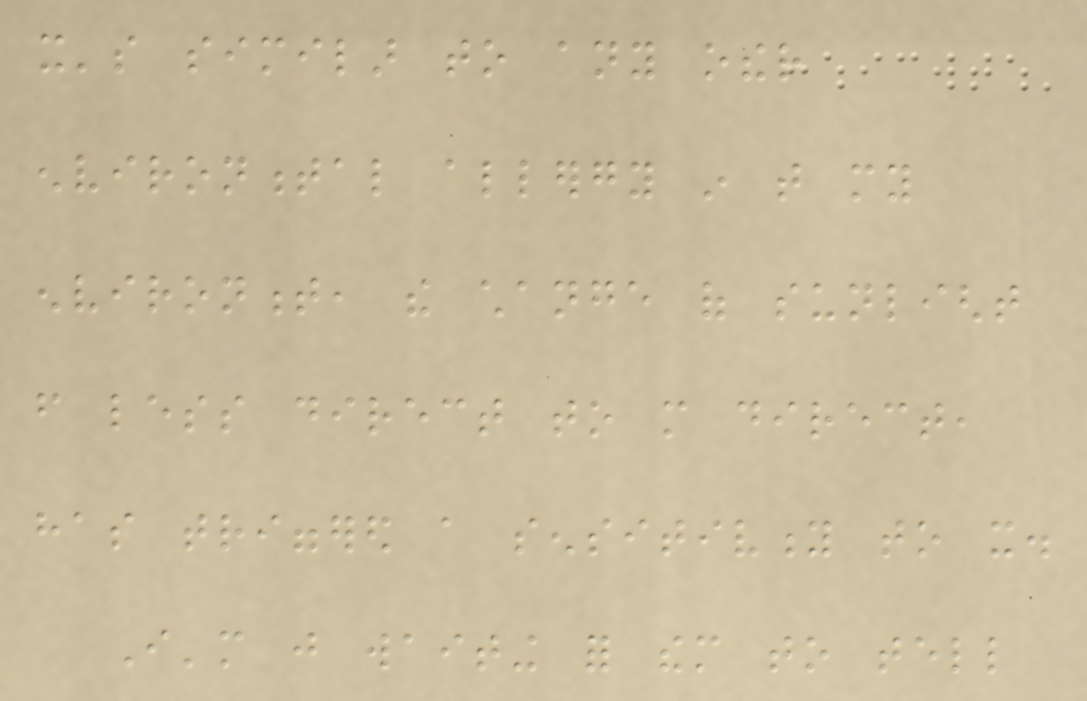it's similar to any other
environmental allergy in that my
environment, the change of sunlight
from less direct to more direct,
has triggered a sensitivity to it.
I'm just waiting for them to tell
